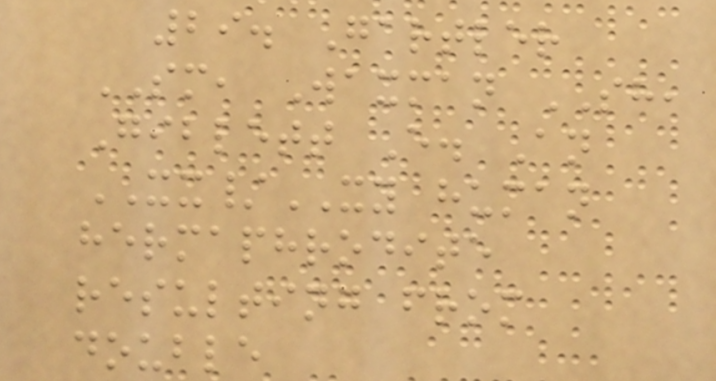29. Gartler
SM, Waxman SH,
Giblett E. An
XX/XY human
hermaphrodite
resulting from
double
